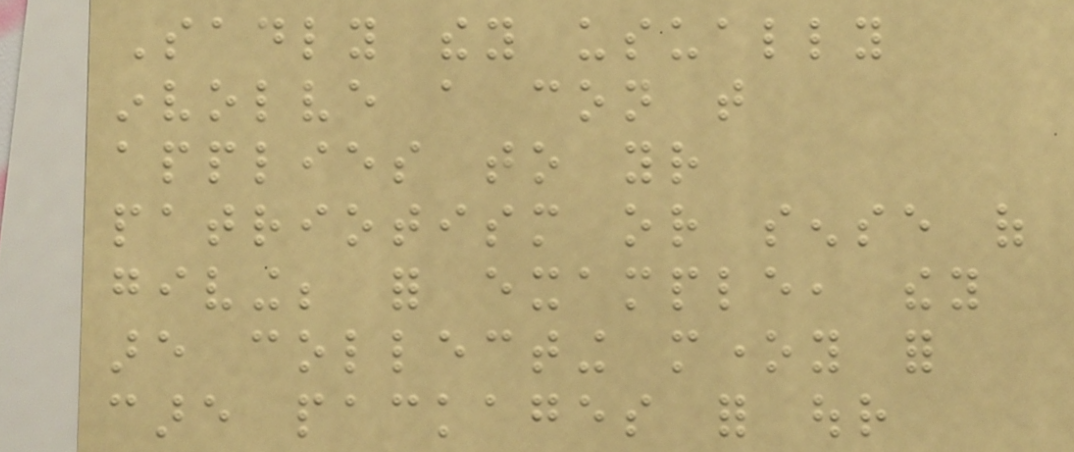Sadly they usually
involve a con that
applies to your
patriotism or sense of
giving; for example, they
are collecting money for
care packages for our
